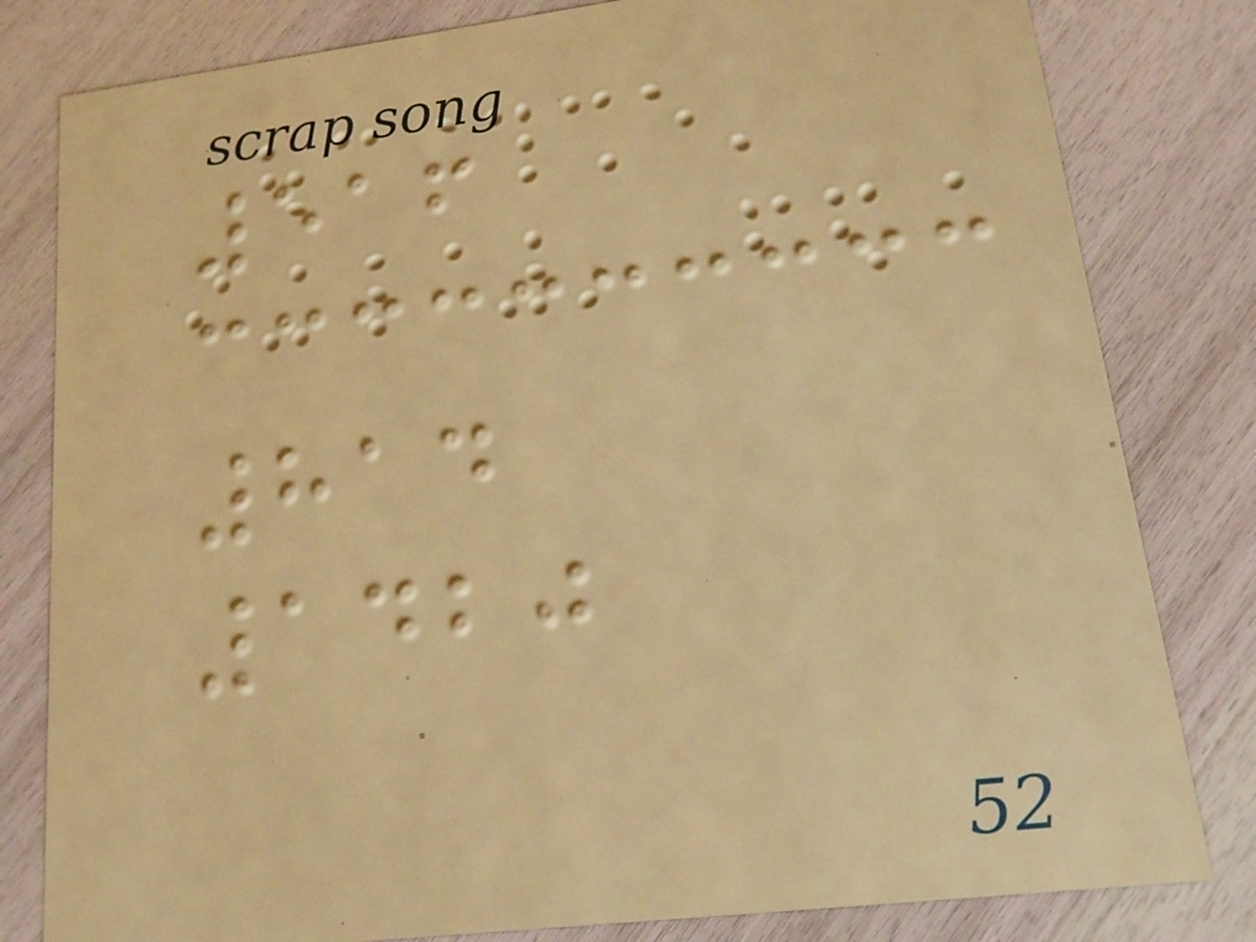516
814
1420
